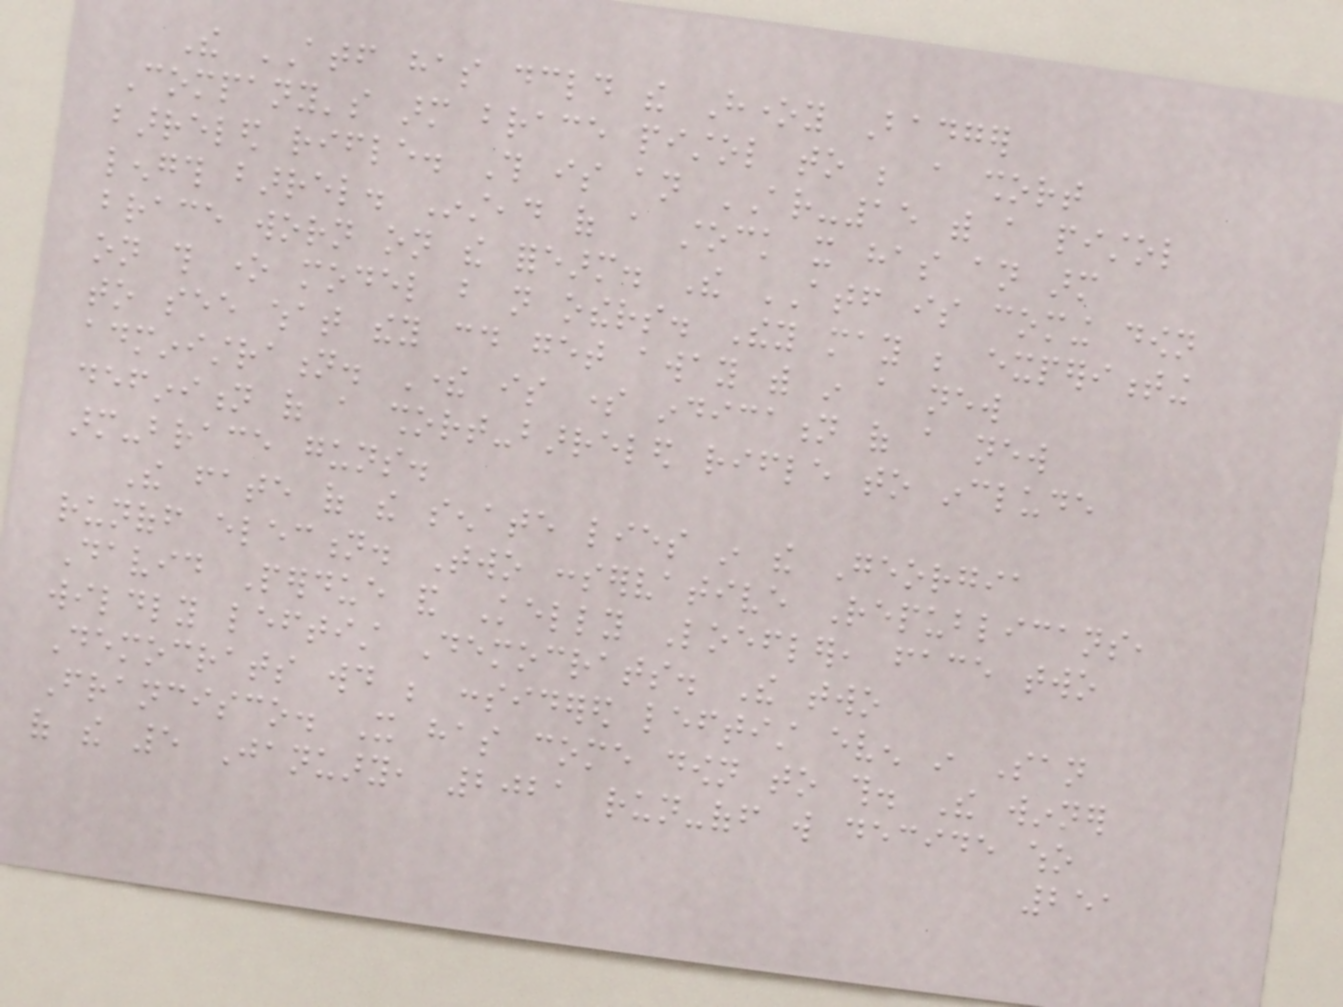The ATF has declared the Honey Badger
Company's arm brace pistol to be a short
barreled rifle. This is an AR-15 with a pistol
length barrel. Instead of a stock it has an arm
brace worn on the forearm. The ATF is coming down
on this one model but not others. They may be experimenting
to see what they could get away with in a new
administration. There is some indication of a new
definition of a short-barreled rifle to include
arm-brace guns.
The fate of the senate lies in the Georgia
runoff election. Two conservative Republicans,
David Perdue and Kelly Loefler, face two
wildly leftist Democrats. The two
Democrats would be considered leftist even in San
Francisco. It has come down to this. The winner
of the 5 January, 2021 run-off will decide who
251
